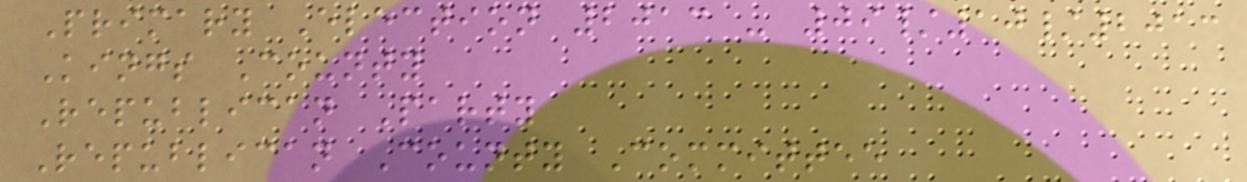Primary Election 2013 - 09/10/2013
Kings County
Republican Party
Republican County Committee
